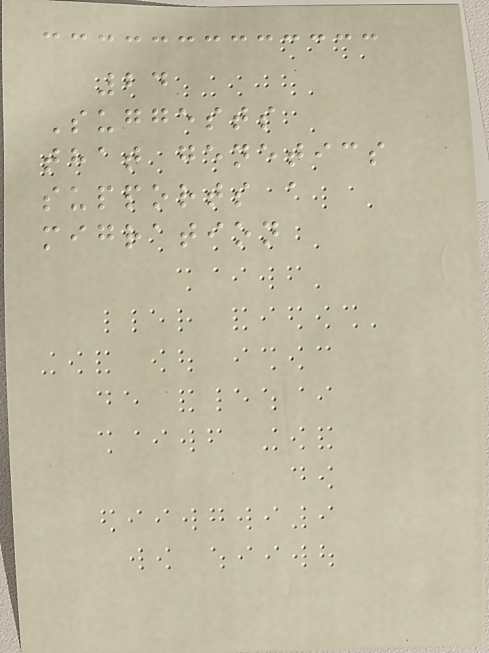24
Suggests
that genetics
supports a
migration
